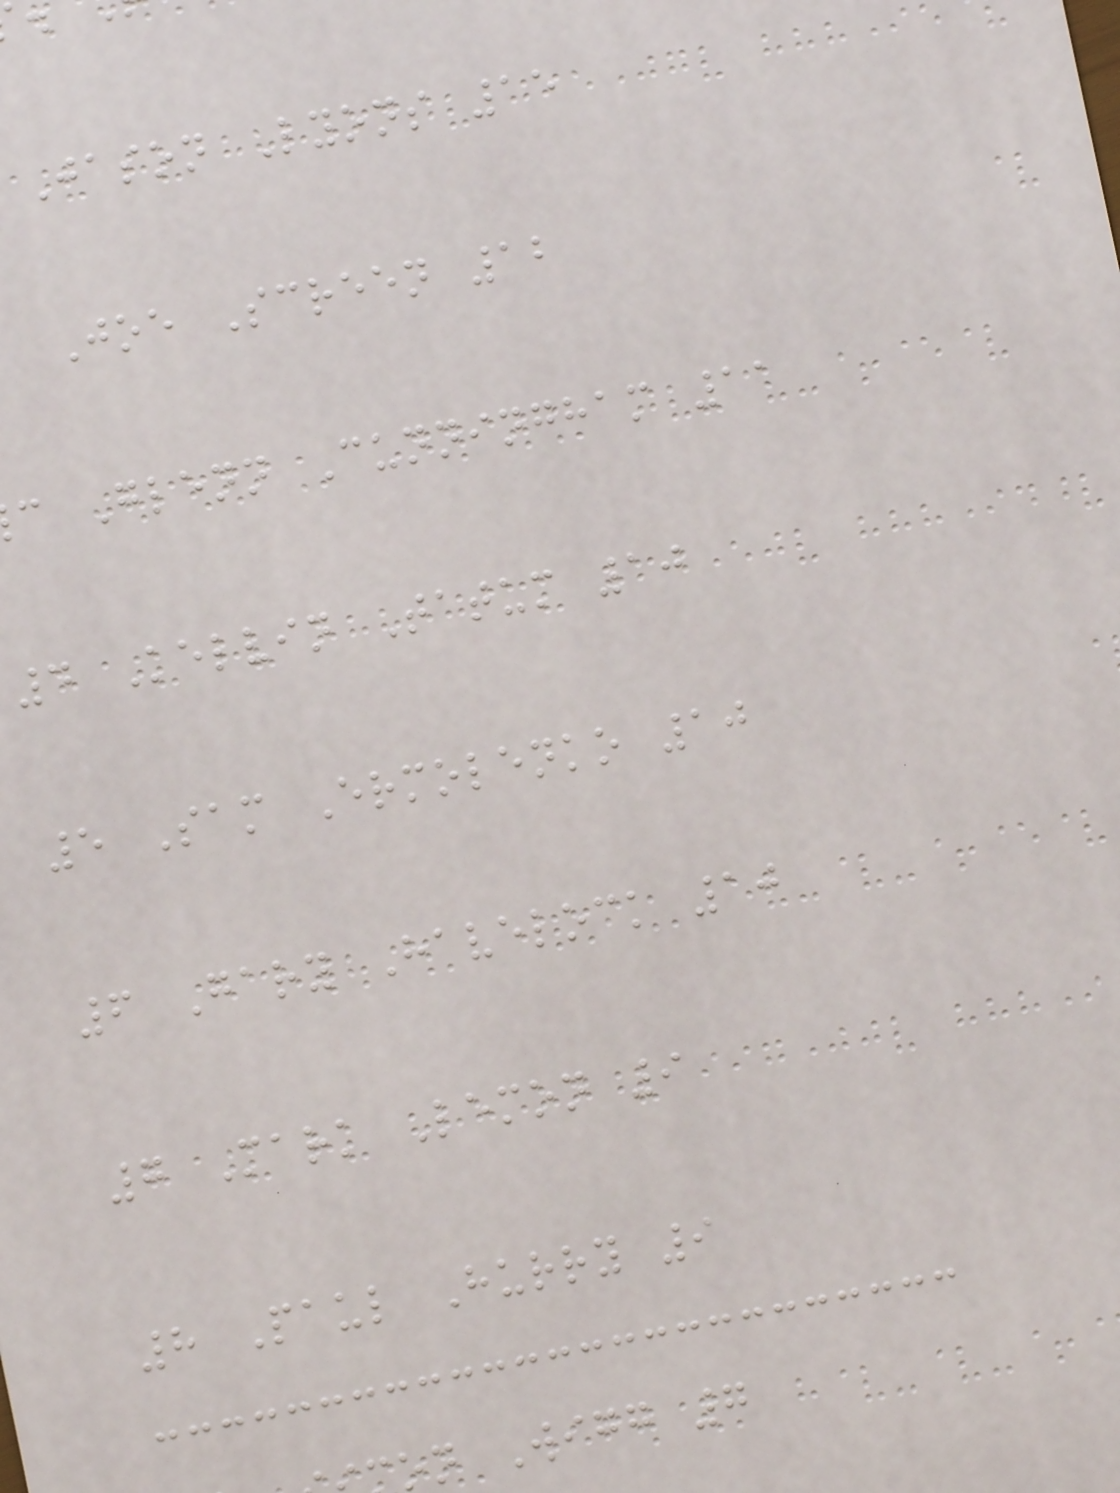Jason Lyons 15
Joe Screen 12
c Glenn Cunningham 11
4 Kelvin Tatum 10
5 Sam Ermolenko 10
6 Gary Havelock 10
7 Mark Lemon 9
8 Paul Hurry 9
on Wigg 7
